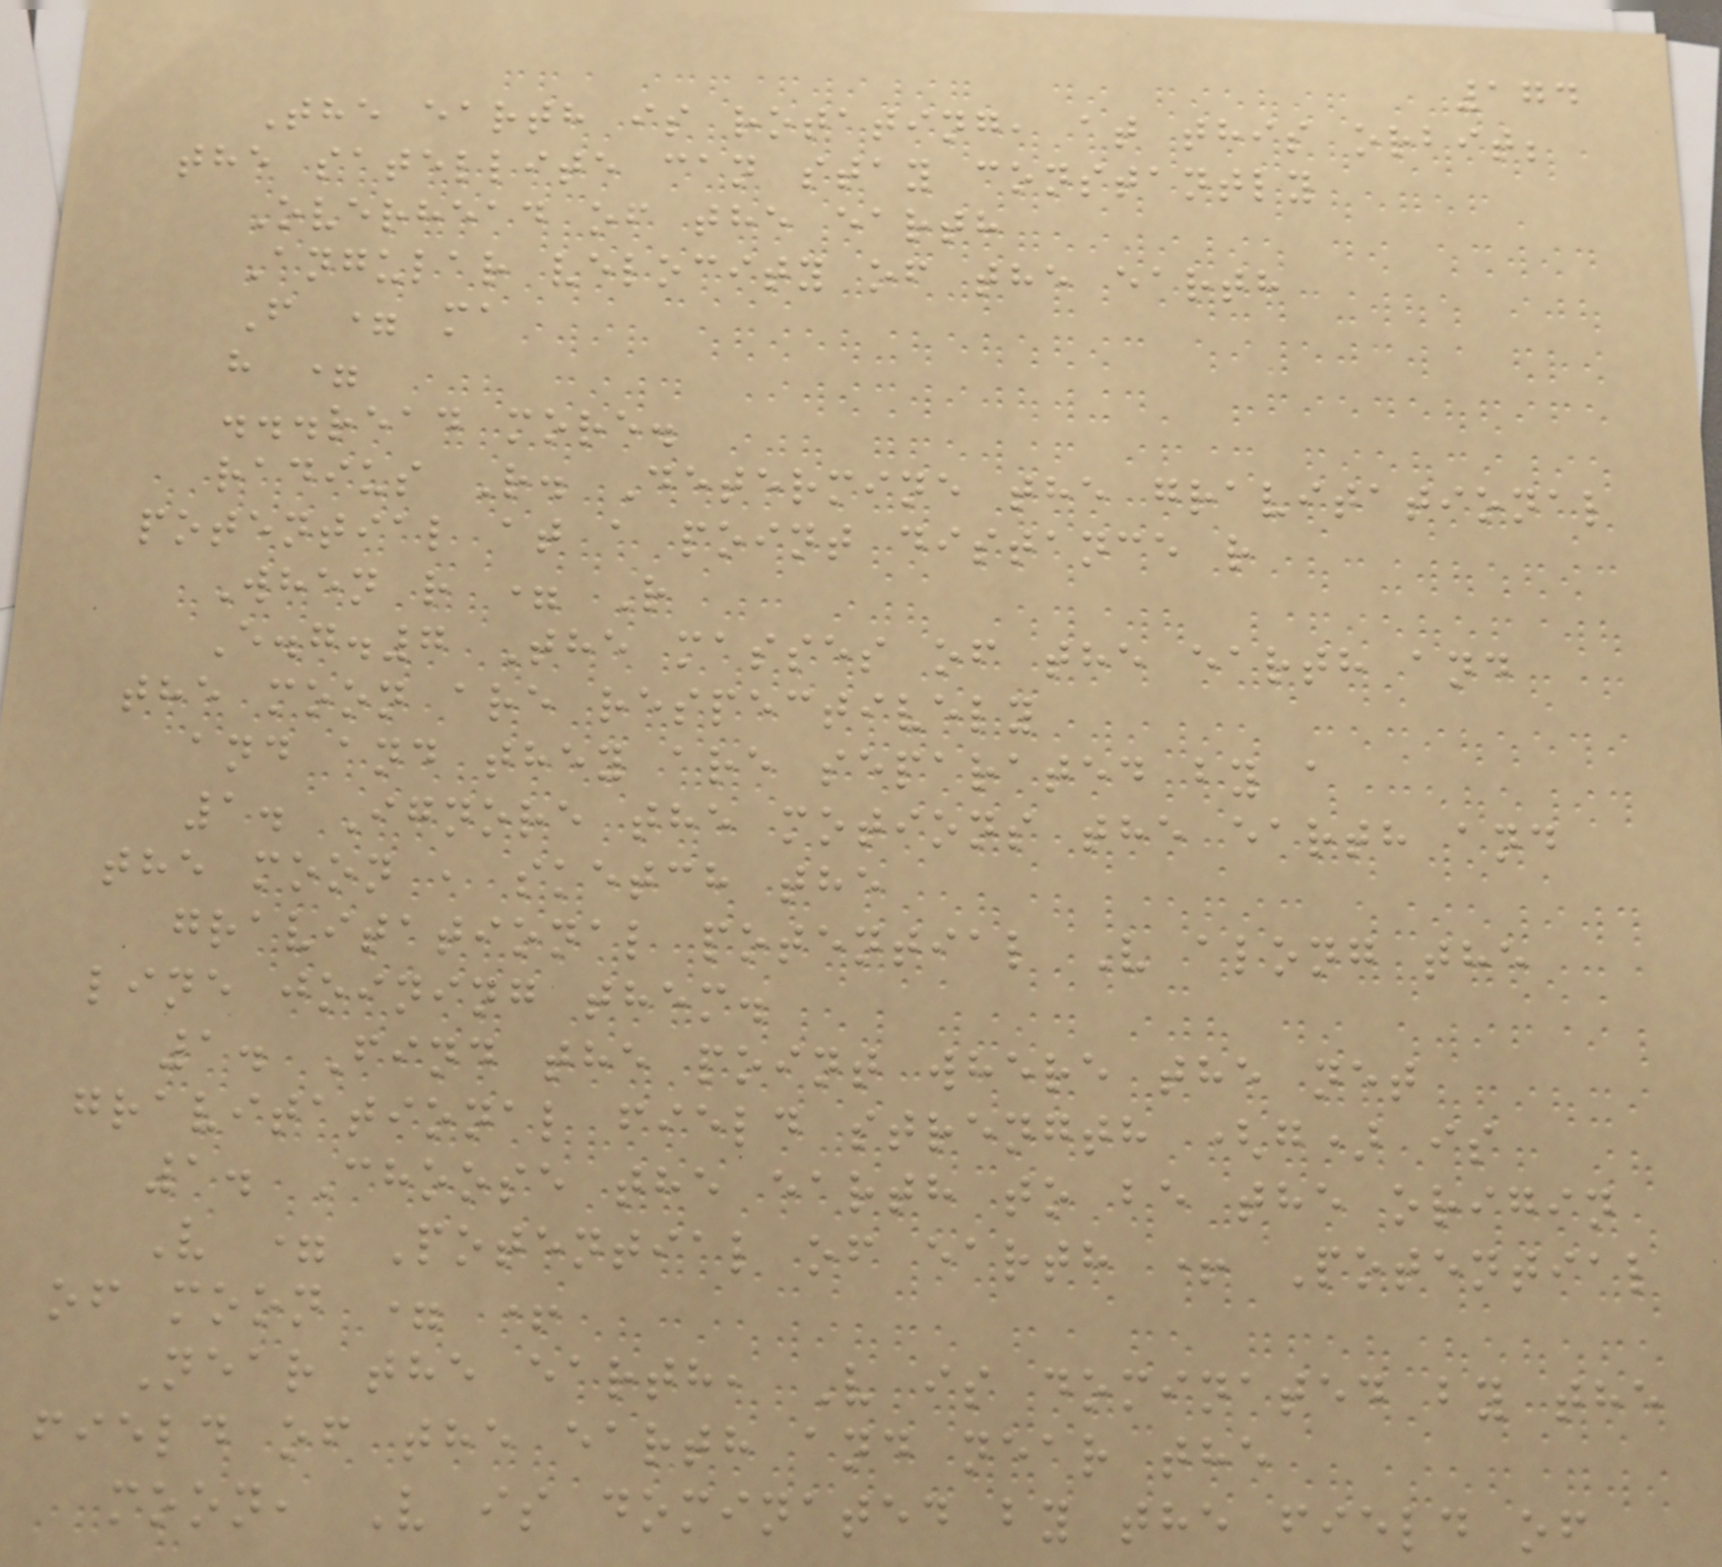174
The earth is rotating, at this orbit;
the satellite can stay constantly
Overhead of the earth
Angular velocity of the earth
F = ma
h =
...read more.
radius R. Determine the gravitational
potential at a point distance r
When r = R
E.g.7 The masses of the earth and
the moon are respectively
and and they are separated by a
1. Ignore the motions the earth and
the moon , sketch the
gravitational potential V along the
line joining them.
1. Find the point where the net
gravitational field strength (g) is
1. Choose the earth to be the origin
V = Potential of earth + Potential
of moon = +
Near the earth, V is dominated by the
field of the earth and near the
moon, V is dominated by the field of
